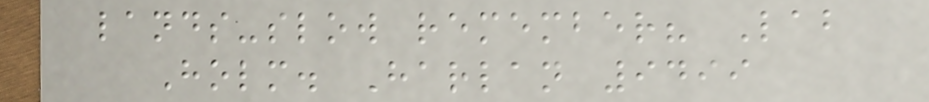lands-slow remember? Lab
Holm. Harlan 9499
